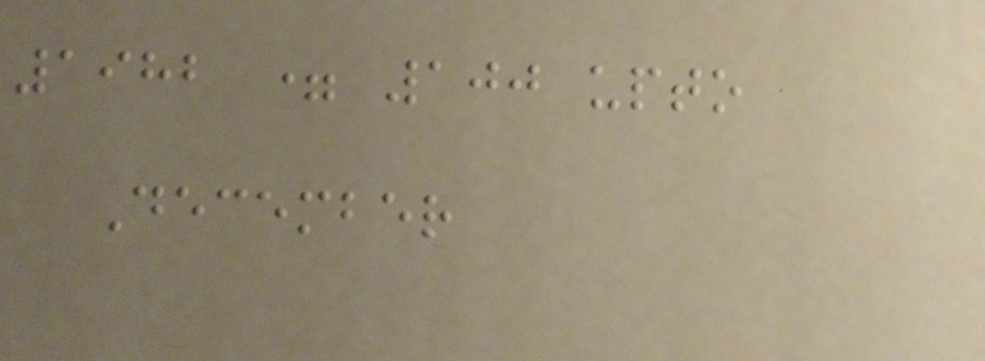1982 = 100 upto
December
